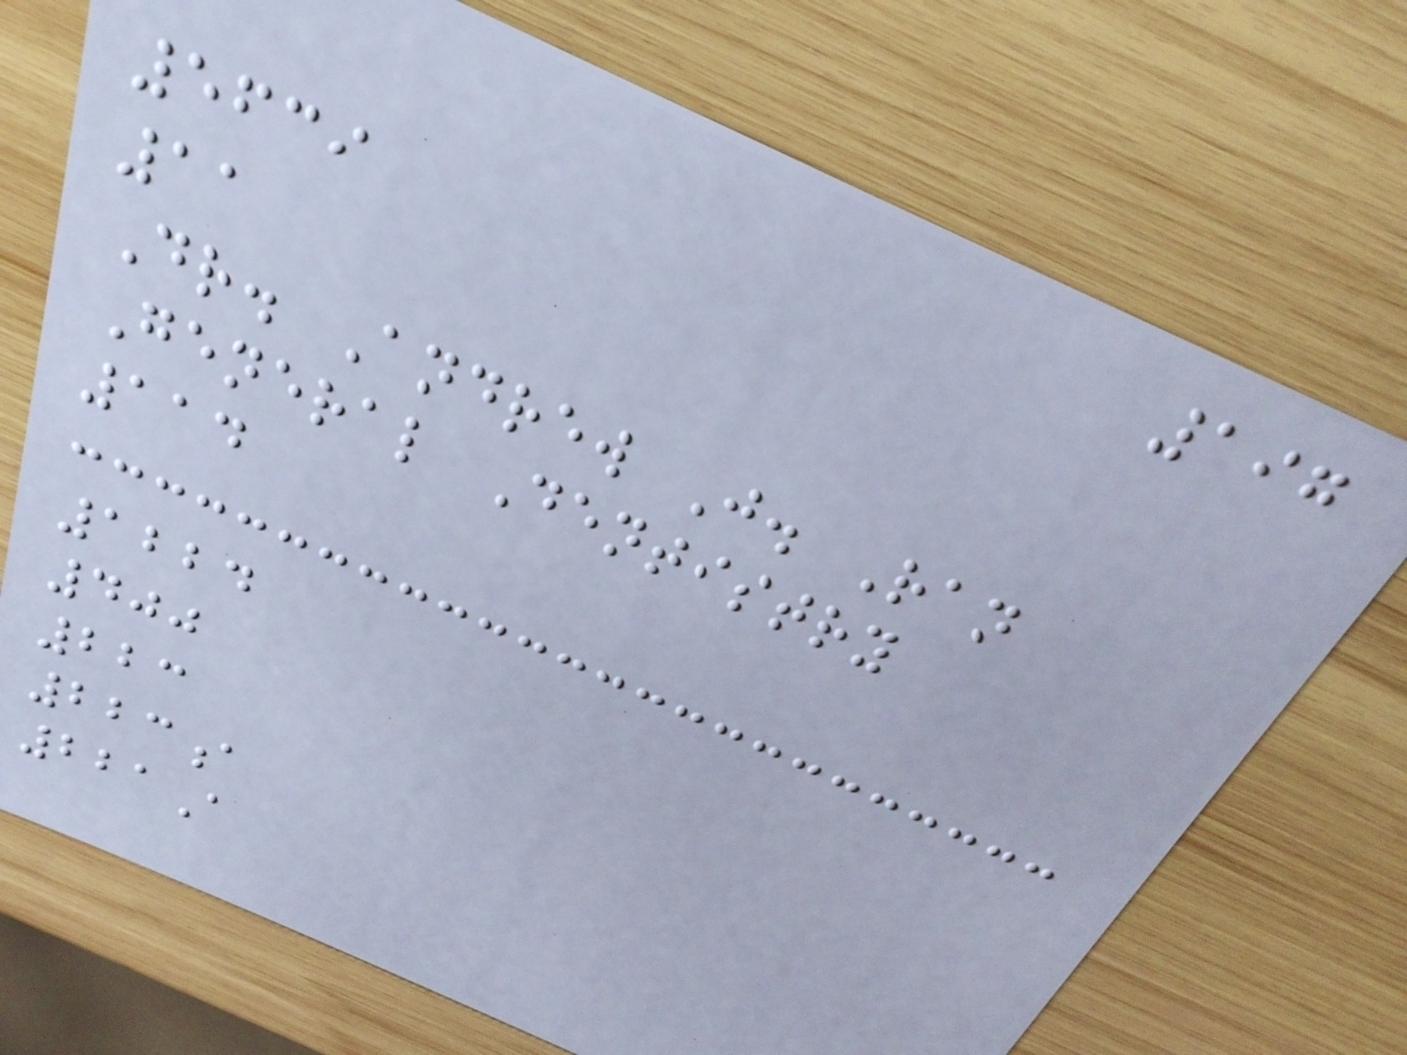197
5639
11
Dr. Andrew J. Ran
General Dentistry
114
1224
400
223
223a
221A
